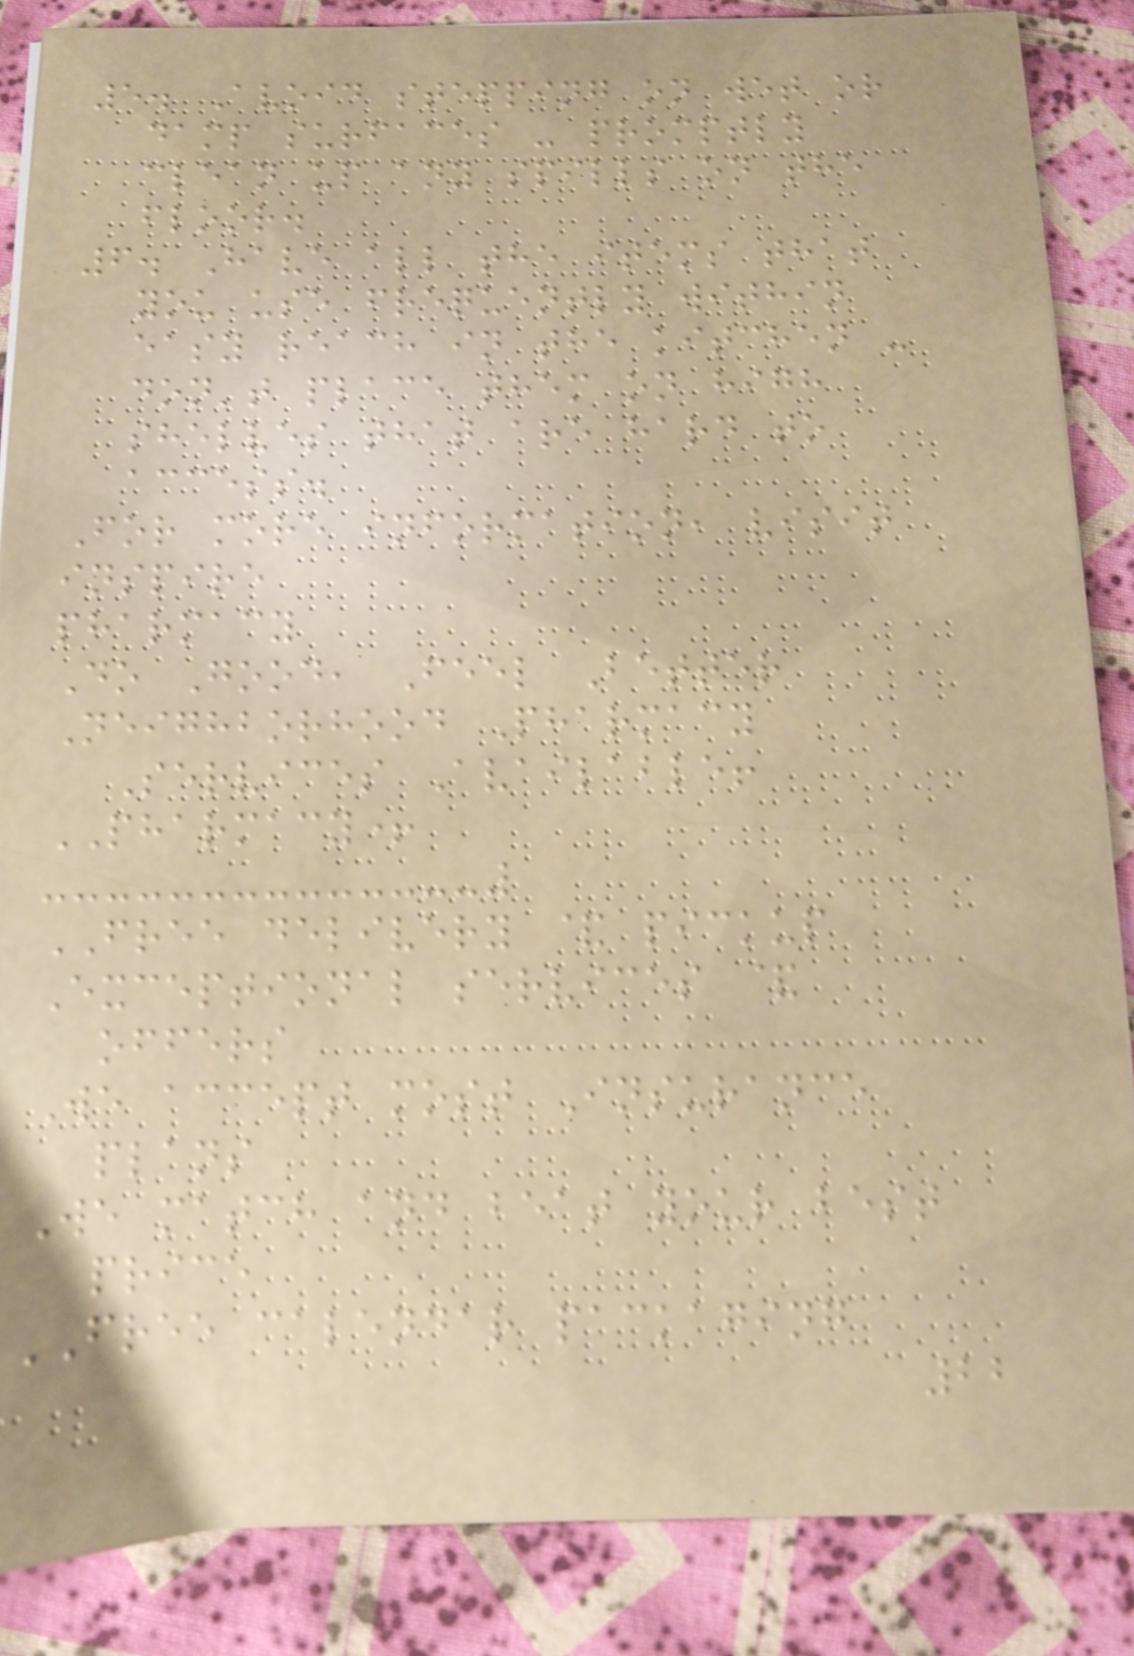5. Avoid stepping on wet or
damp surfaces - promptly
clean up any spills on the
floor.
6. Have all the items that
you use frequently within
easy reach in the kitchen -
don't place them on high
shelves that are hard to
access.
For more information, visit
inspire
pharmacy
Do Good, Feel Better
Neighborhood Pharmacy
Services Available!
PHARMACY+
FREE delivery & pickup
Exceptional services &
offers
We accept most Insurance
plans
We match and beat your best
price
FREE calendar packaging
22
